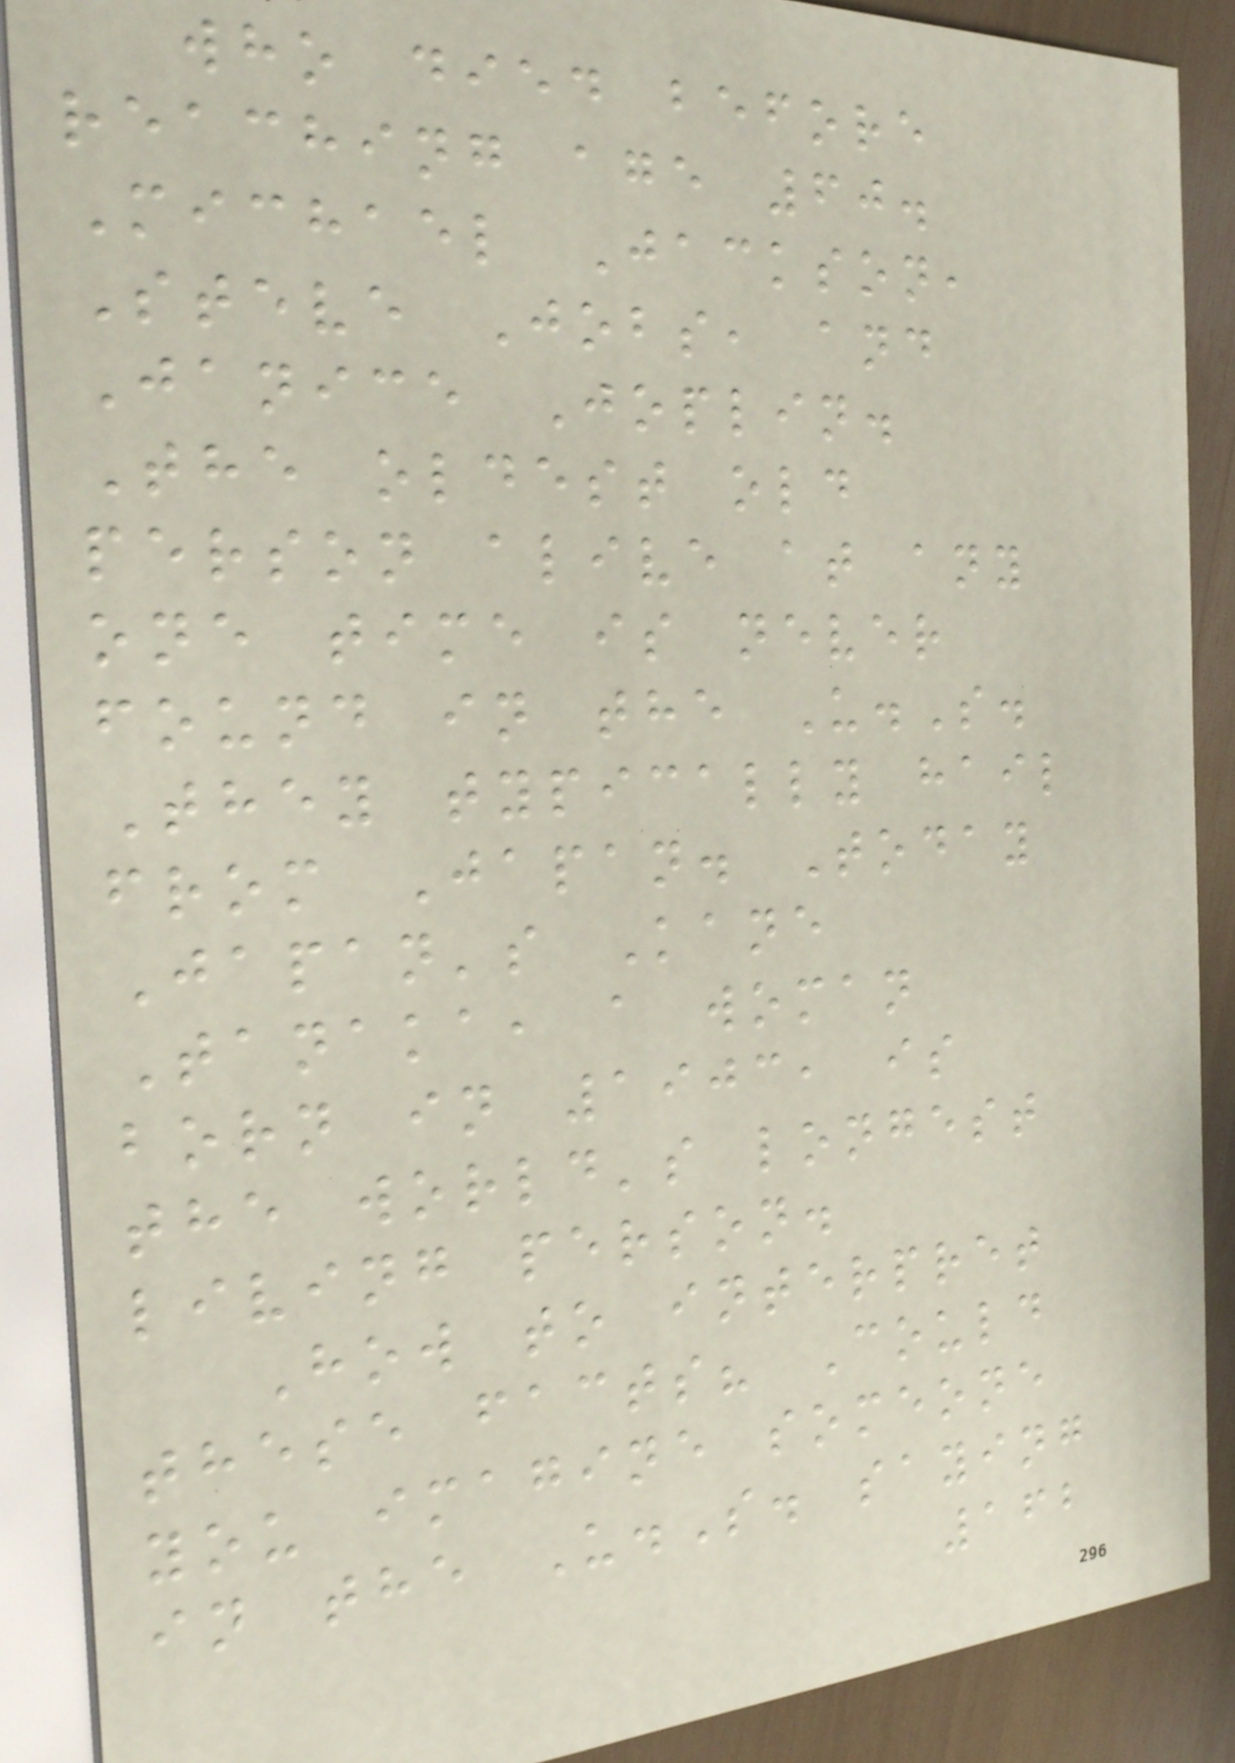who died before
reaching age 60.
Michael Jackson,
Steve Jobs, and
Janice Joplin.
The oldest old
person alive at any
one time is never
found in the U.S.
They typically hail
from Japan. Today
Japan's Kane
Tanaka, a woman
born in 1903, is
the world's longest
living person.
How to interpret
these facts? Could
you imagine someone
in the U.S. saying
162
